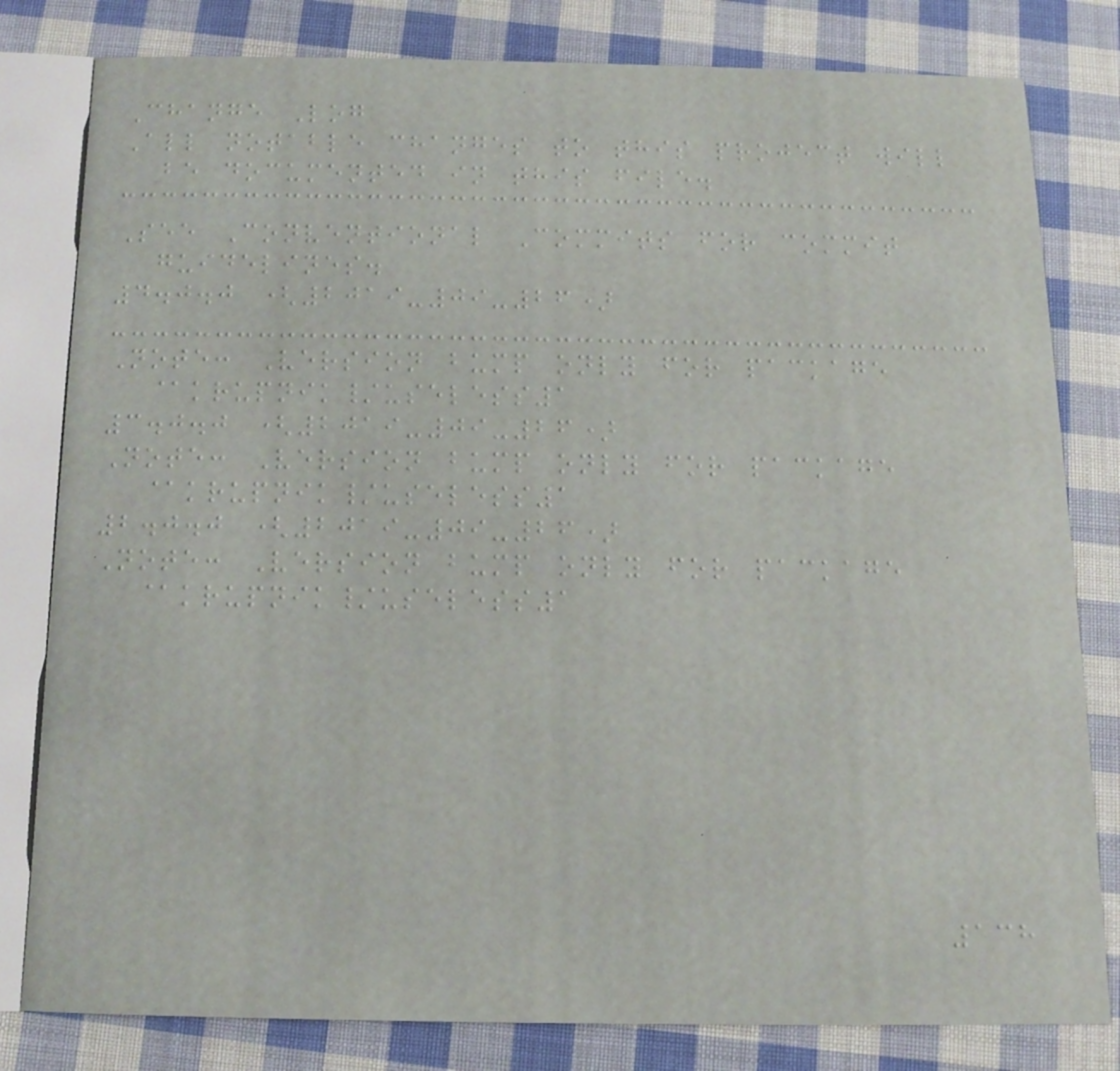Change Log
All notable changes to this project will
be documented in this file.
See Conventional Commits for commit
guidelines.
4.0.0 (2019-09-26)
Note: Version bump only for package
@krupnik/useless1
3.0.0 (2019-09-26)
Note: Version bump only for package
@krupnik/useless1
2.0.0 (2019-09-26)
Note: Version bump only for package
@krupnik/useless1
138
